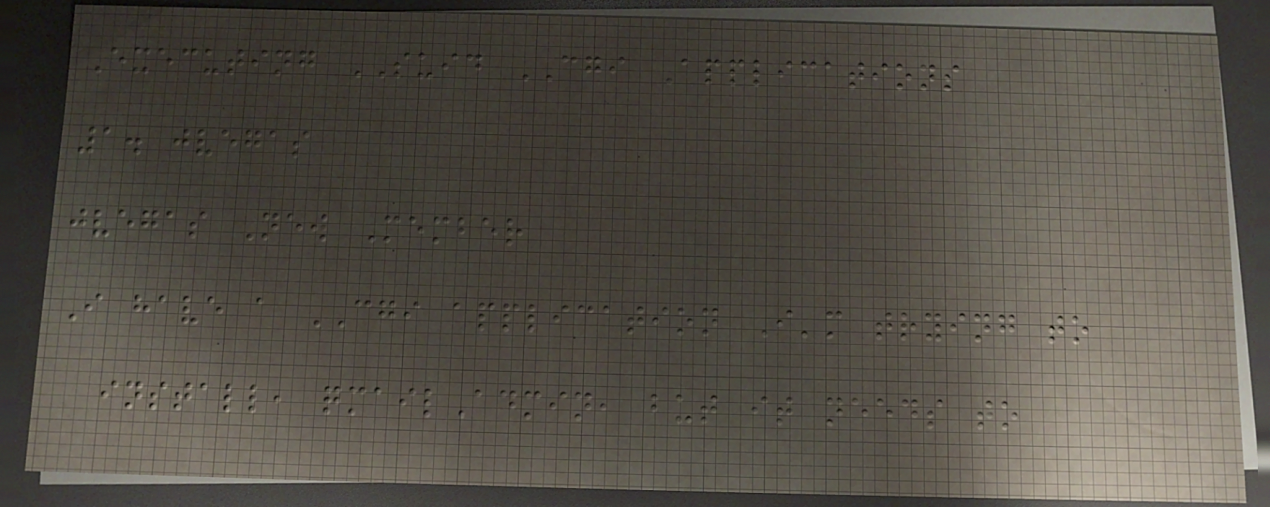Executing SUID CGI Applications
1. jvegas
jvegas New Member
I have a CGI application I'm trying to
install, qmailAdmin, but it needs to
